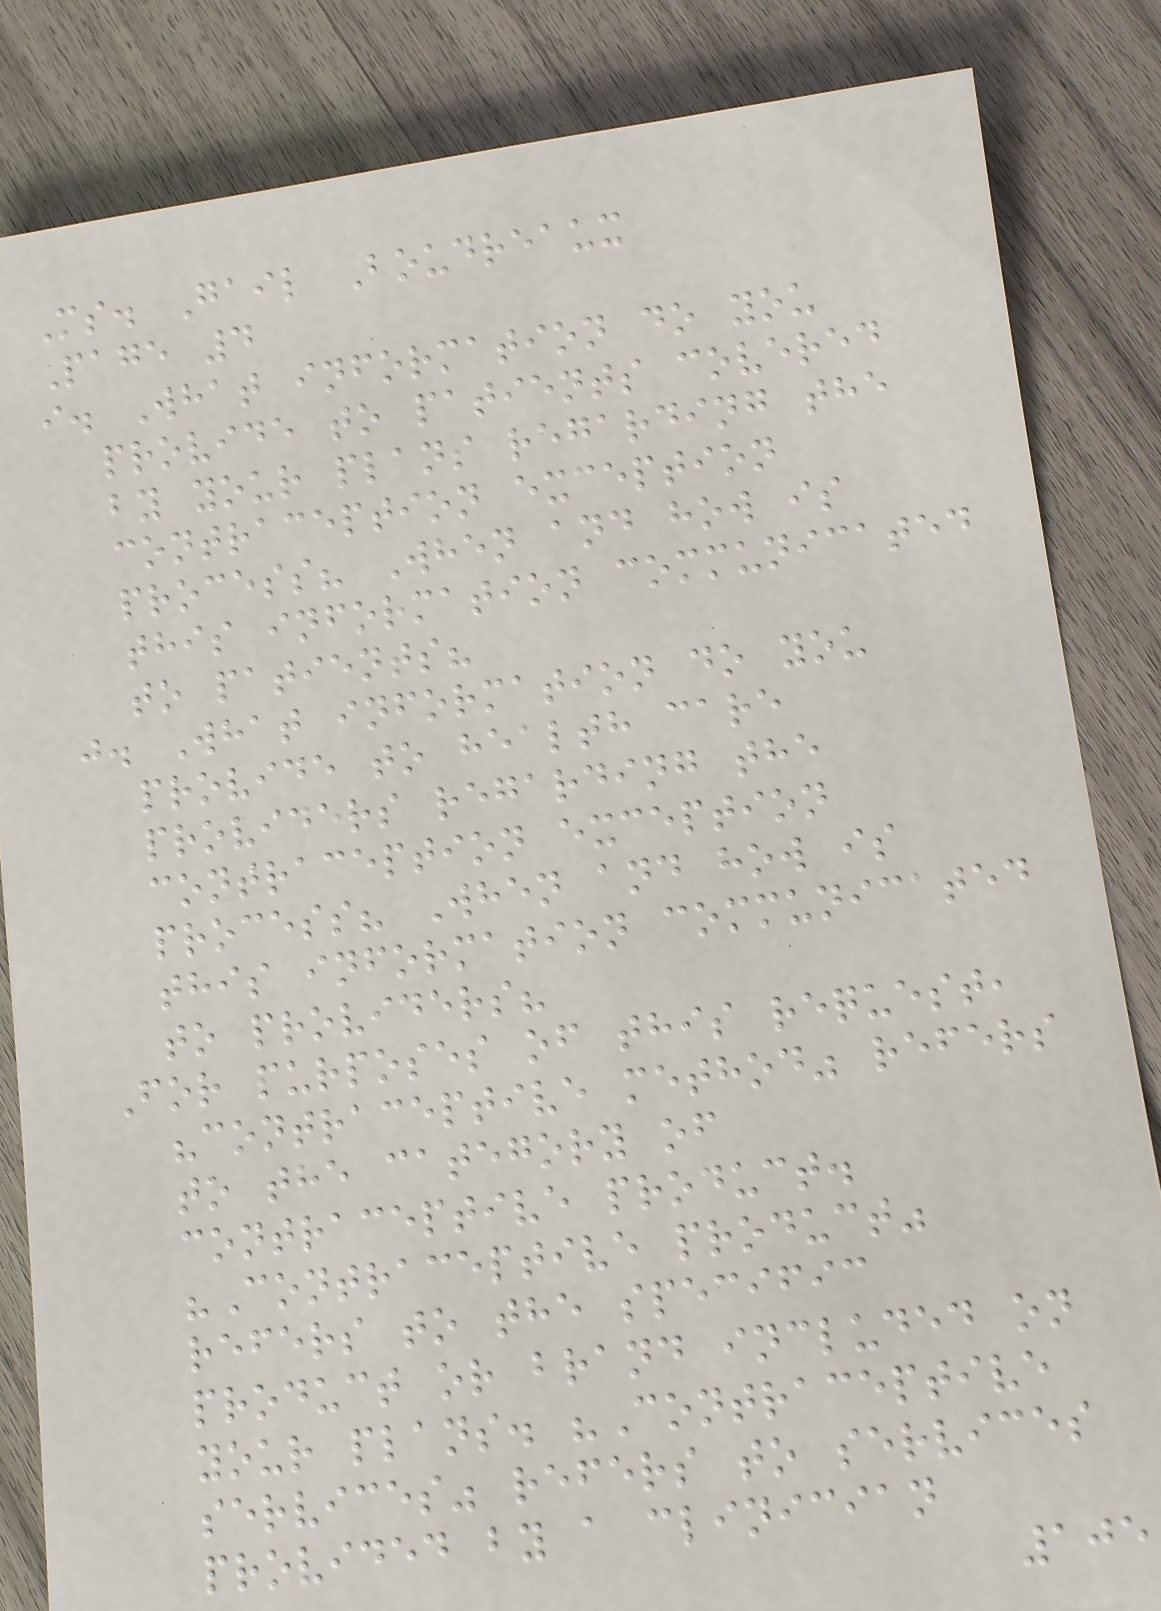Ms. Gail Boudreaux
Page 4
i. What information do you
provide to patients covered
by your plans regarding the
contraception exception
process? When and how is
this information communicated
to patients?
j. What information do you
provide to health care
providers regarding the
contraception exception
process? When and how is
this information communicated
to providers?
For purposes of this request,
"contraceptive method" refers
to the category of
contraceptive product.
"Contraceptive product"
refers to the specific
product or brand included on
your plans. "Contraceptive
services" refers to services
provided by a clinician
105
